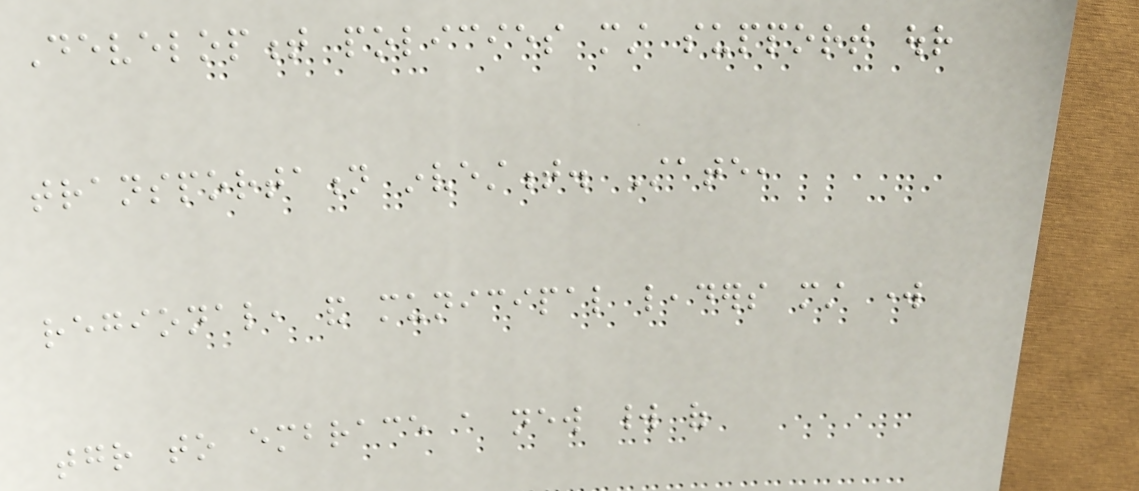Development policies must support our
transportation investment. State,
regional, and municipal leaders must work
together to embrace a new world of
